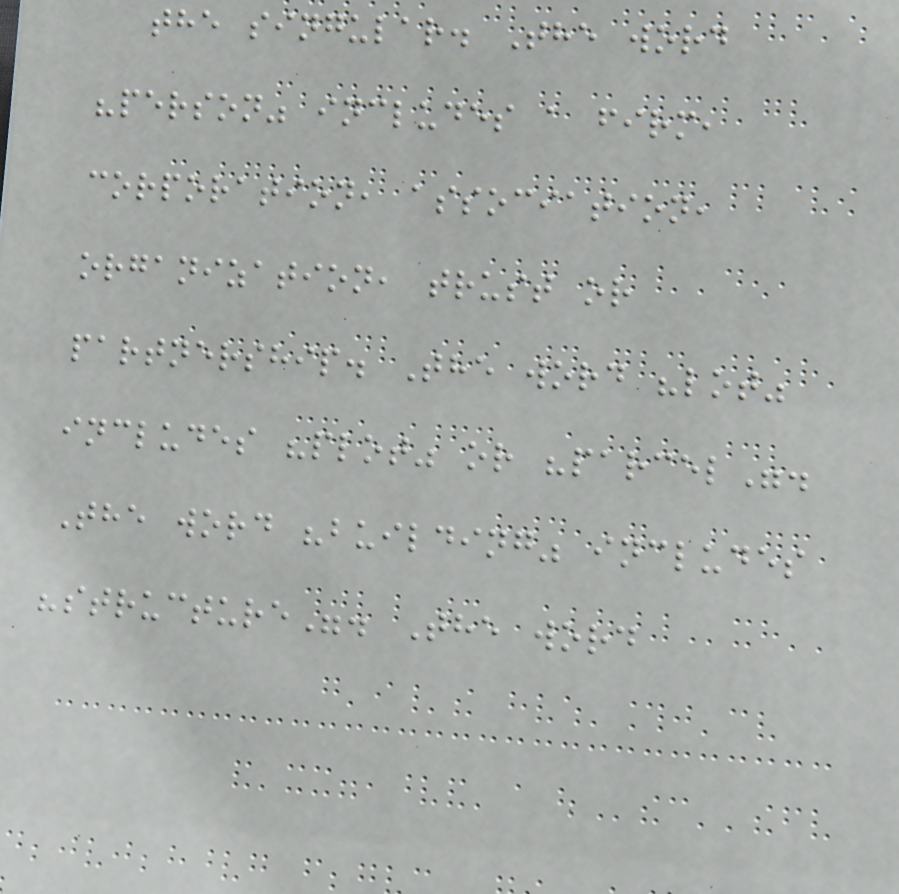the singular. The word
"person" includes a firm,
corporation, association,
organization, trust or
partnership. The word "lot"
includes "plot" or "parcel".
The word "building" includes
"structure". The word
